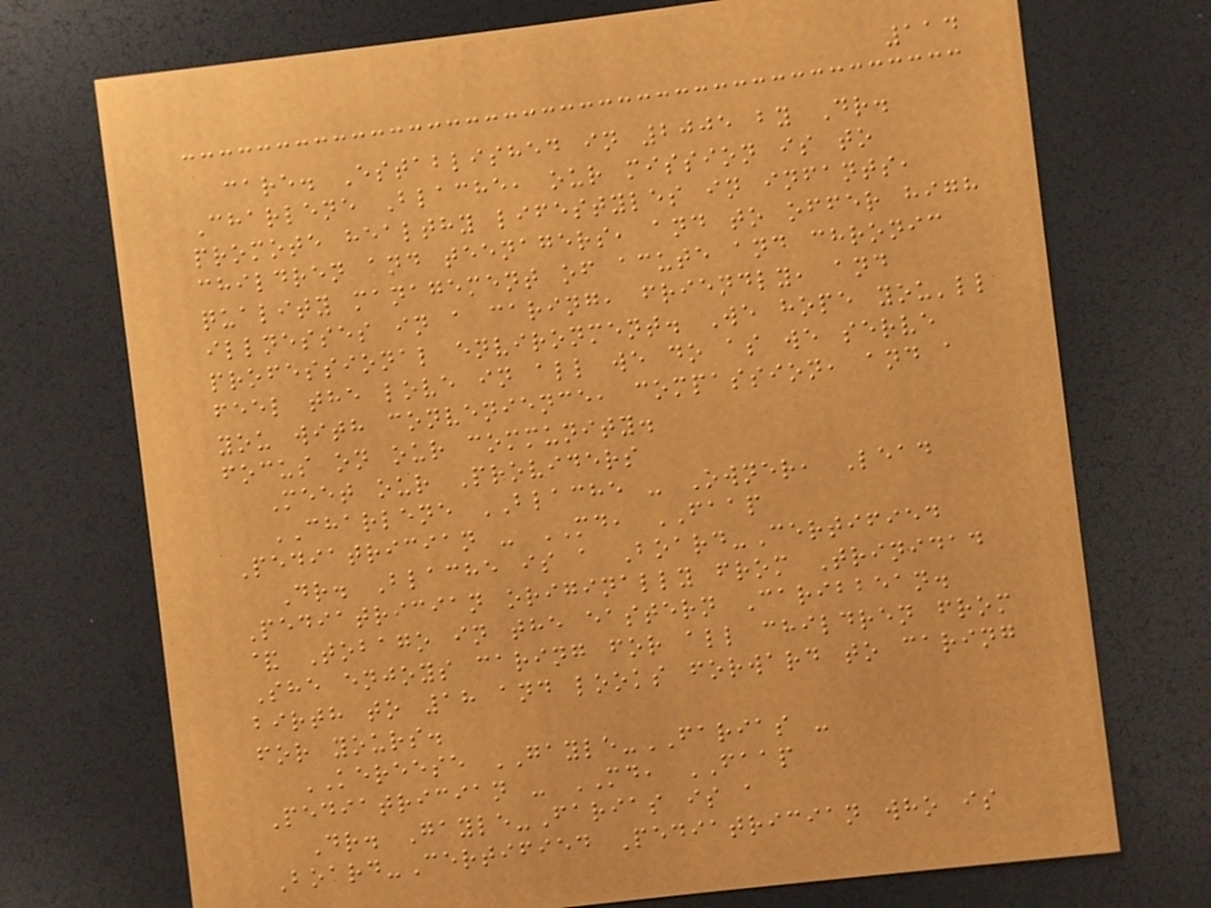114
care. Established in 2005 by Dr.
Charlene Blache, our mission is to
promote healthy lifestyles in infants,
children and teenagers, and to offer high
quality management of acute and chronic
illnesses in a caring, friendly, and
professional environment. We hope you'll
feel the love in all we do as we serve
you with convenience, compassion, and a
focus on our community.
Meet our Providers
CHARLENE BLACHE - Owner, Lead
Pediatrician - MD, FAAP
Dr. Blache is a Board-Certified
Pediatrician originally from Trinidad
& Tobago in the eastern Caribbean.
She enjoys caring for all children from
birth to 18 and looks forward to caring
for yours.
KEREESE GAYLE-FARIAS -
Pediatrician - MD, FAAP
Dr. Gayle-Farias is a
Board-Certified Pediatrician who is
